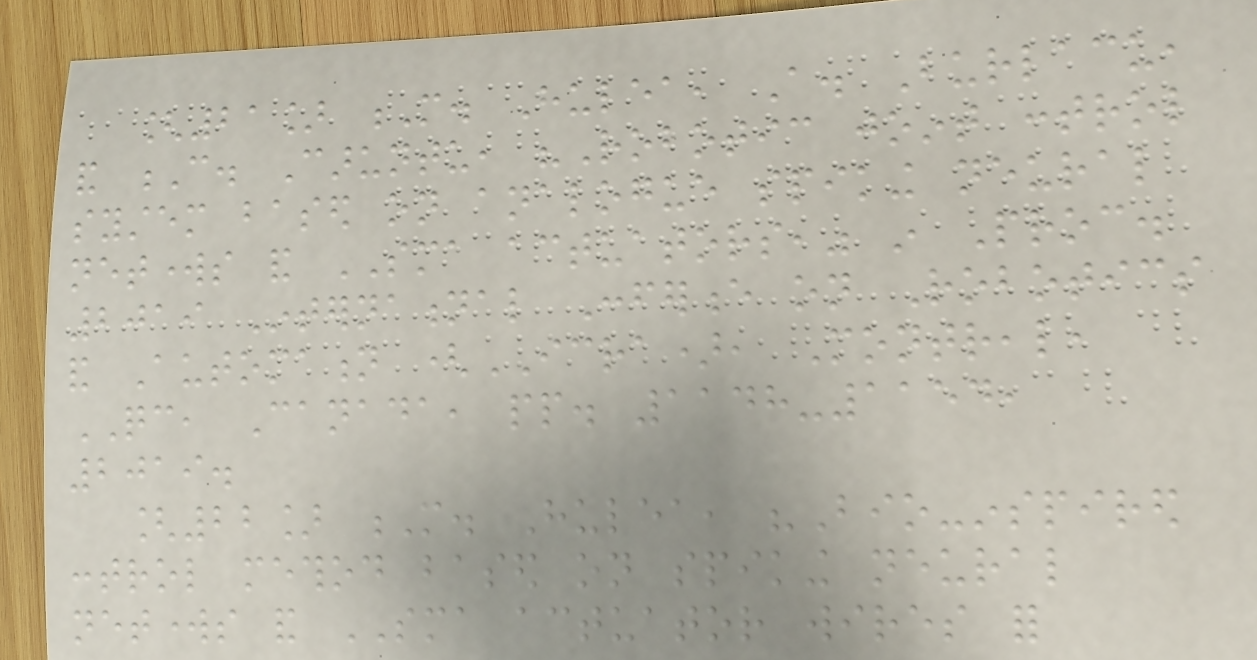[21] M. Hulea, A. Burlacu,
and C. Caruntu, "Robotic joint control
system based on analogue spiking neural
networks and SMA actuators," in Proc.
2019 International Conference on Robotics
and Automation (ICRA), Montreal,
QC, Canada, pp. 1148-1154,
2019.
[22] M. Hulea, "Bio-inspired
control method based on spiking neural
networks and SMA actuator wires for
